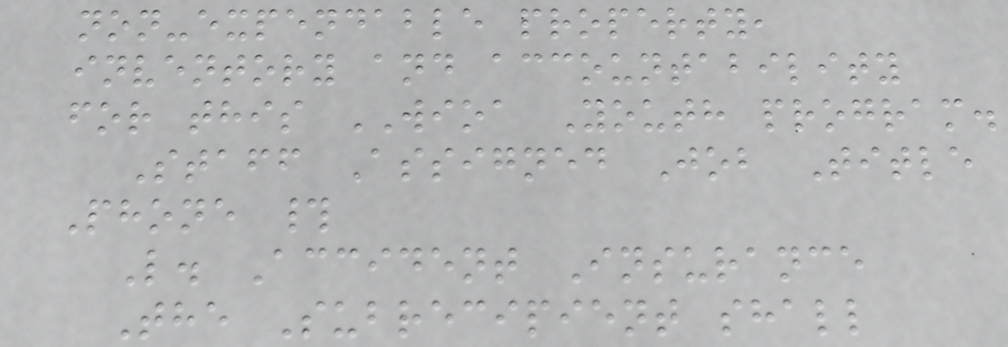non-expendable property,
inventory and accountability
for this WIOA Youth program.
Staff Assigned Job Title
Phone #
L. Accident Insurance
The Subrecipient shall
